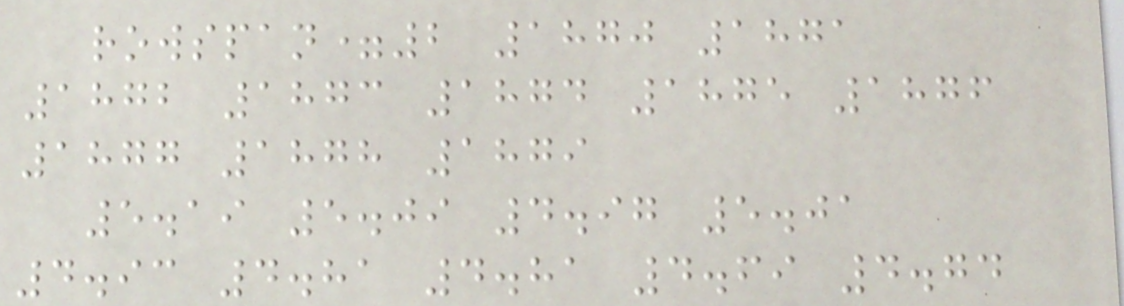rowspan=2 1870 1871
1872 1873 1874 1875 1876
1877 1878 1879
5.19 5.09 4.97 5.01
4.93 4.81 4.81 4.69 4.74
